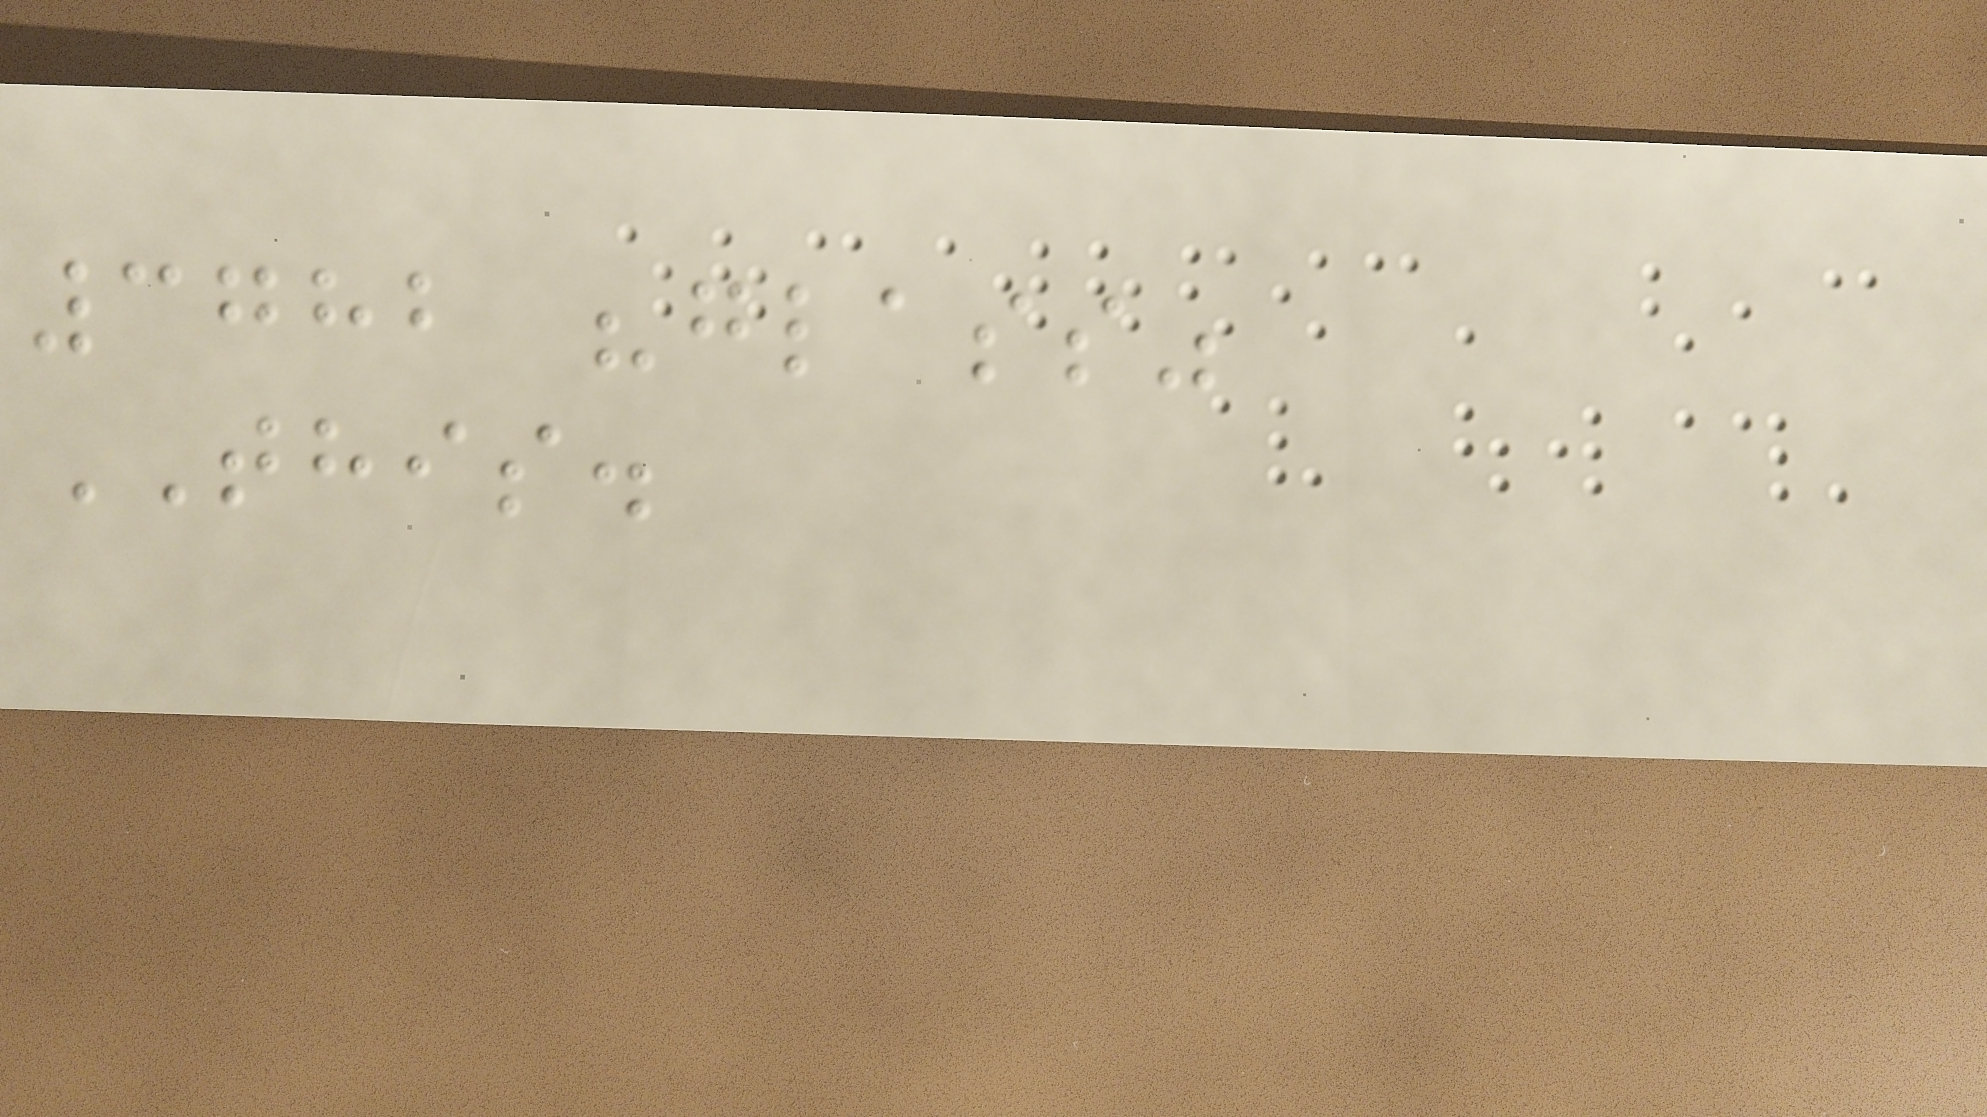3782 "glass"
THIS.
